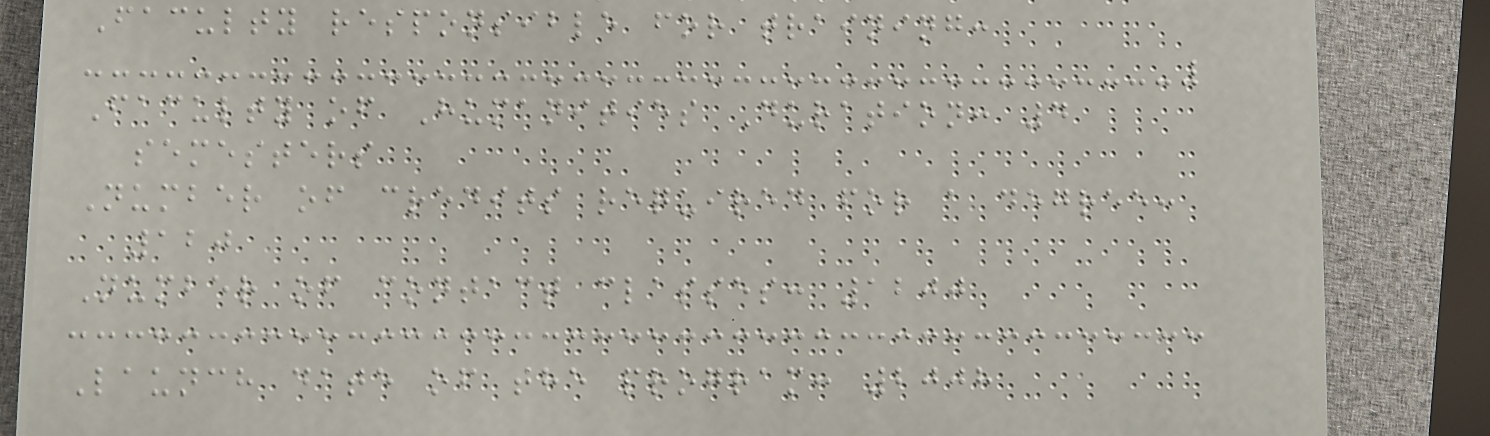Faculty responsible for training:
Faculty of Humanities Duration: 4
semesters
Number of credits required for a degree:
120
Number of contact classes: 1200
Launch date of the program: 2008
